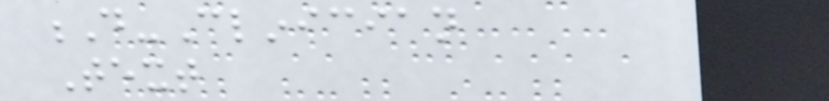D-Clinician
Text
